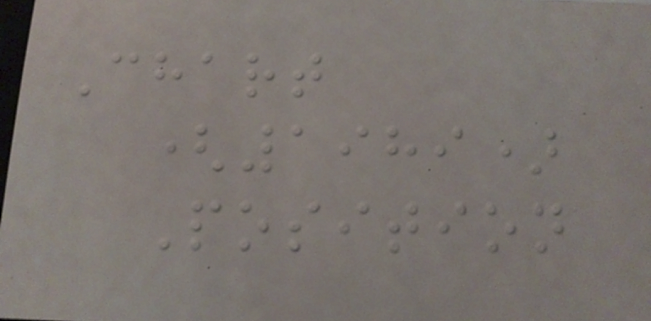Chart
(1989)
Position
